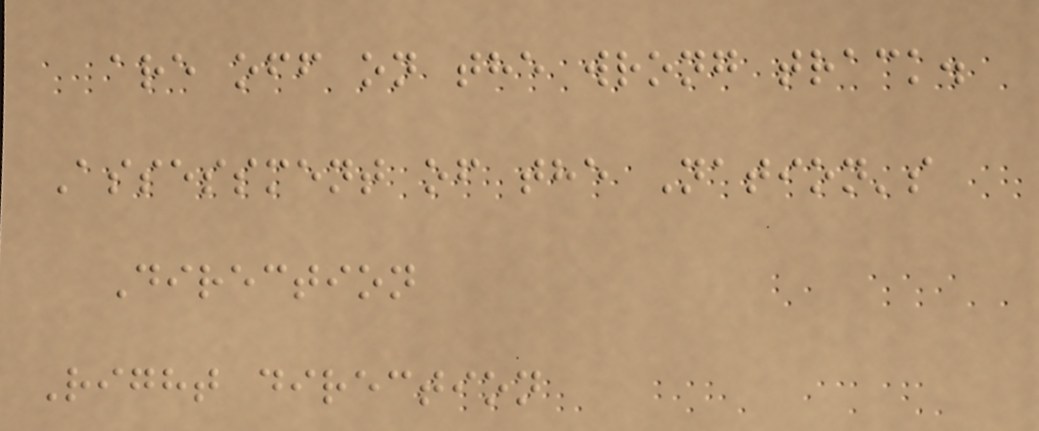are off on the wrong track.
Assessment of the Nation's
Direction
Right direction
